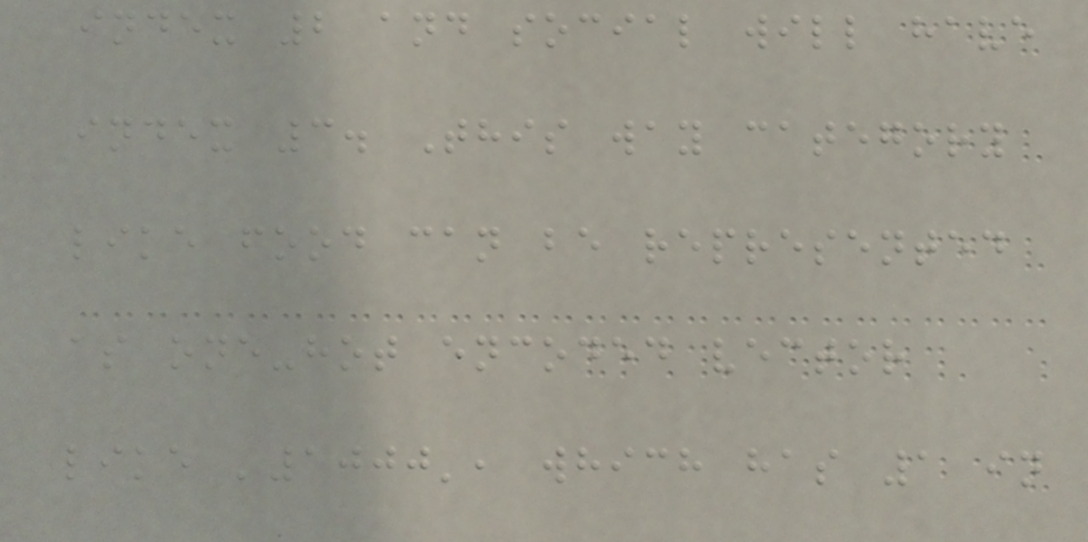index 2 and social will have
index 3. This way category
like food can be represented
as one-hot encoded vector
like '1000', which has 1 in
